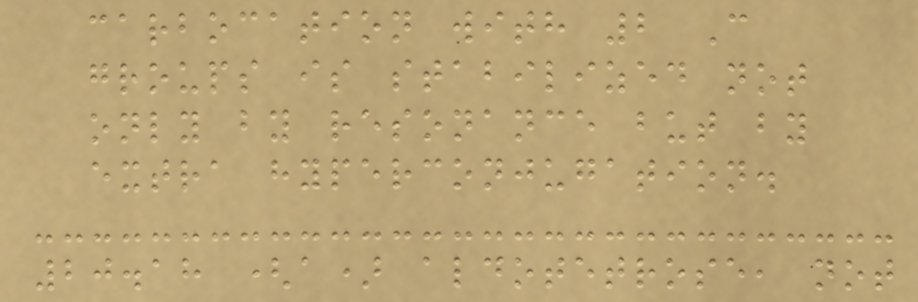carbocation with 2 C
groups is stabilized not
only by resonance but by
extra hyperconjugation.
20.18 (a) aldotetrose, not
